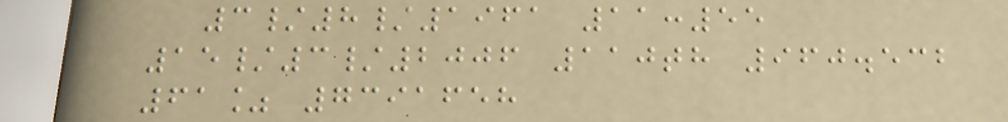3/8/1961 11:55
15/3/2006 110th 960.532
61% 7391658
